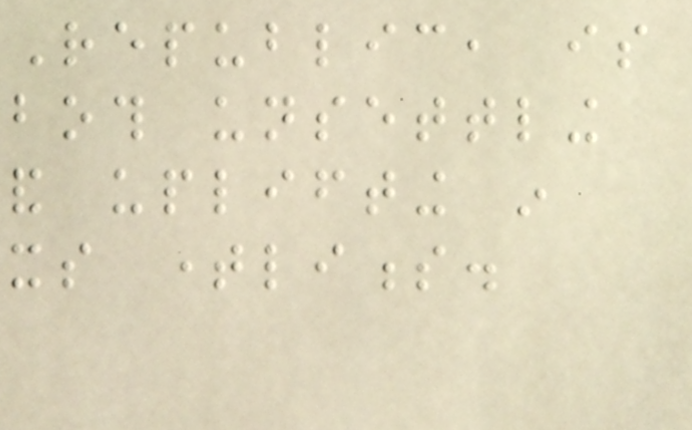Republic, is
both unsettling
and uplifting in
its timeliness.
